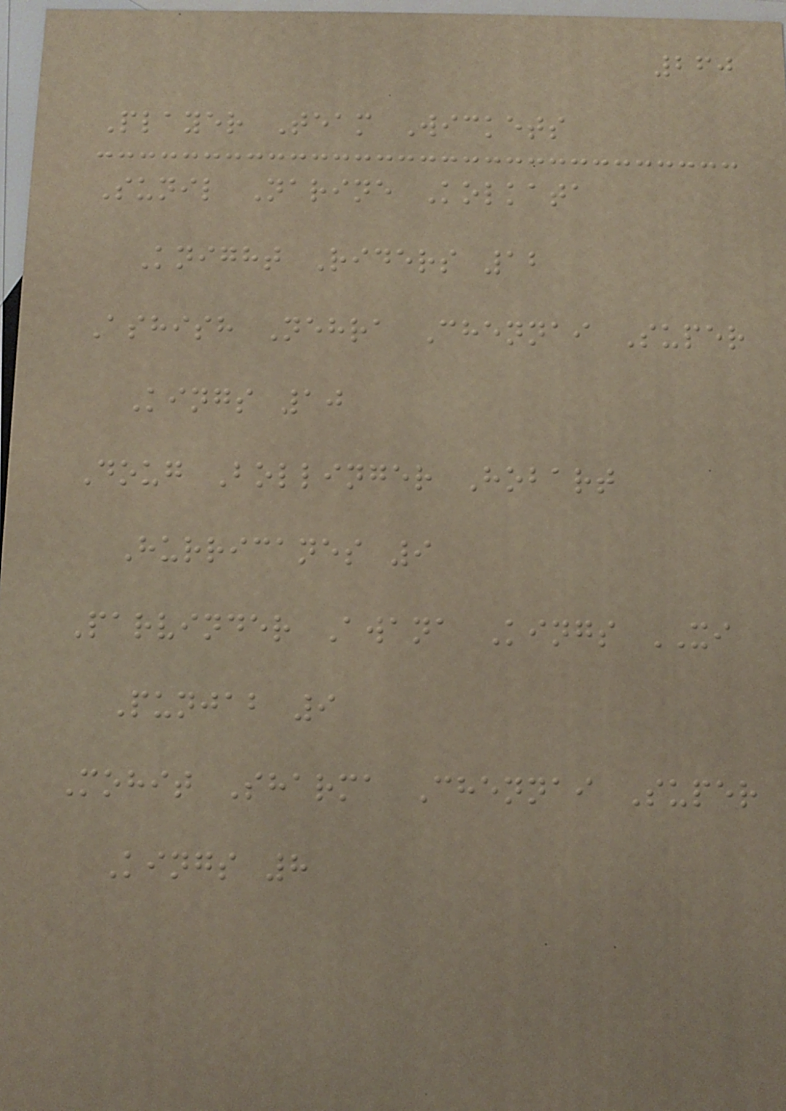260
Player Team Wickets
Sunil Narine Kolkata
Knight Riders 12
Ashish Nehra Chennai Super
Kings 10
Doug Bollinger Hobart
Hurricanes 9
Parvinder Awana Kings XI
Punjab 9
Mohit Sharma Chennai Super
Kings 8
